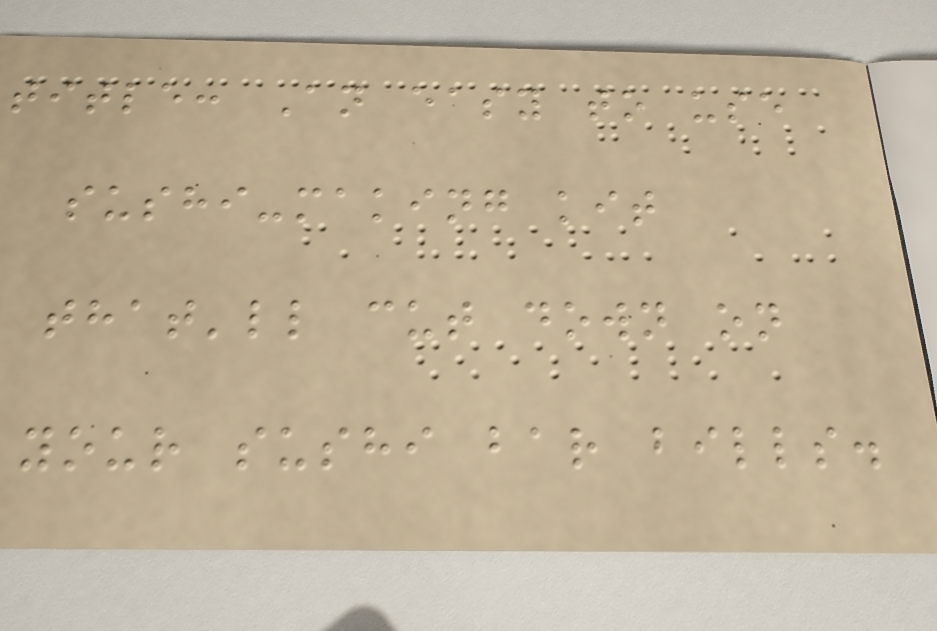title: An easy to use
sushi-making kit
that'll cut down on
your sushi bar bills.
